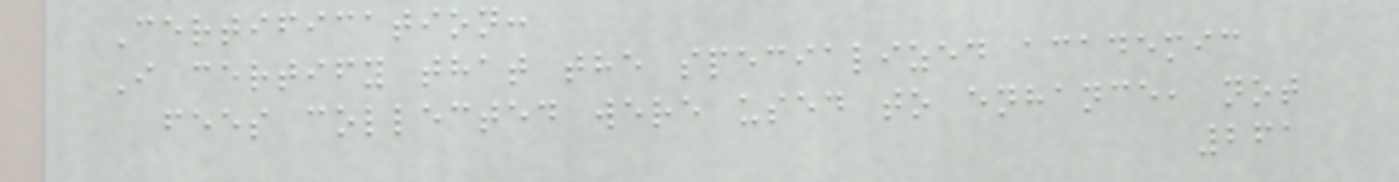Certification:
I certify that the specialized academic
fees collected were used to enhance, not
261
